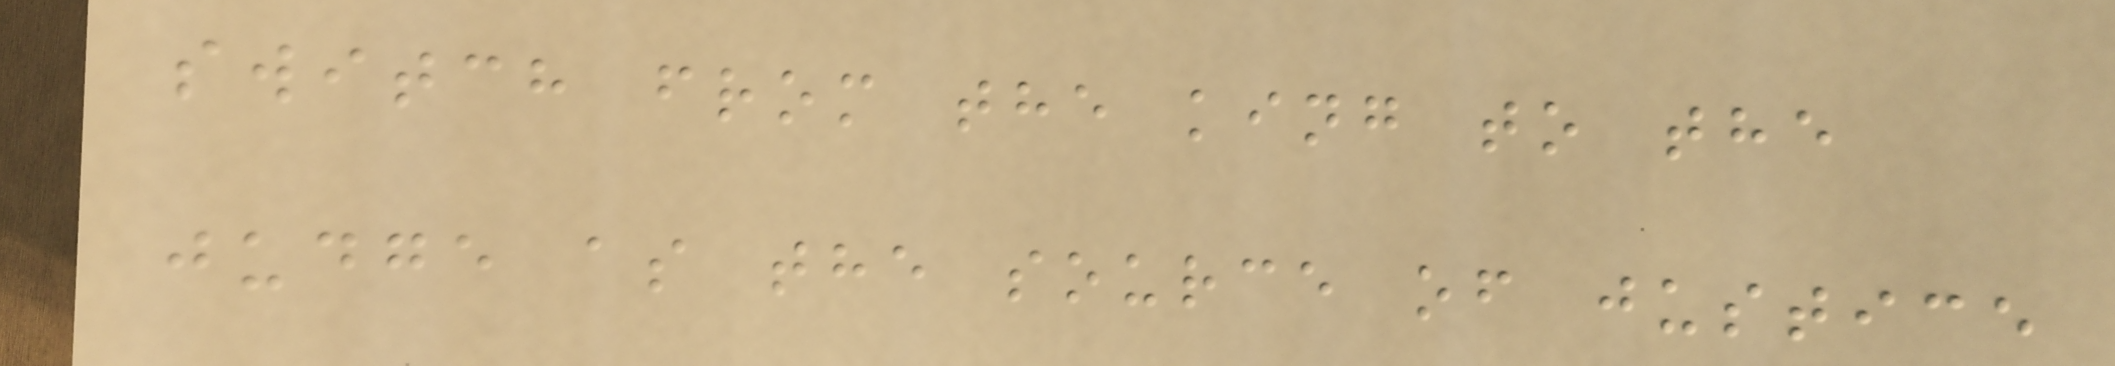switch from the king to the
judge as the source of justice
